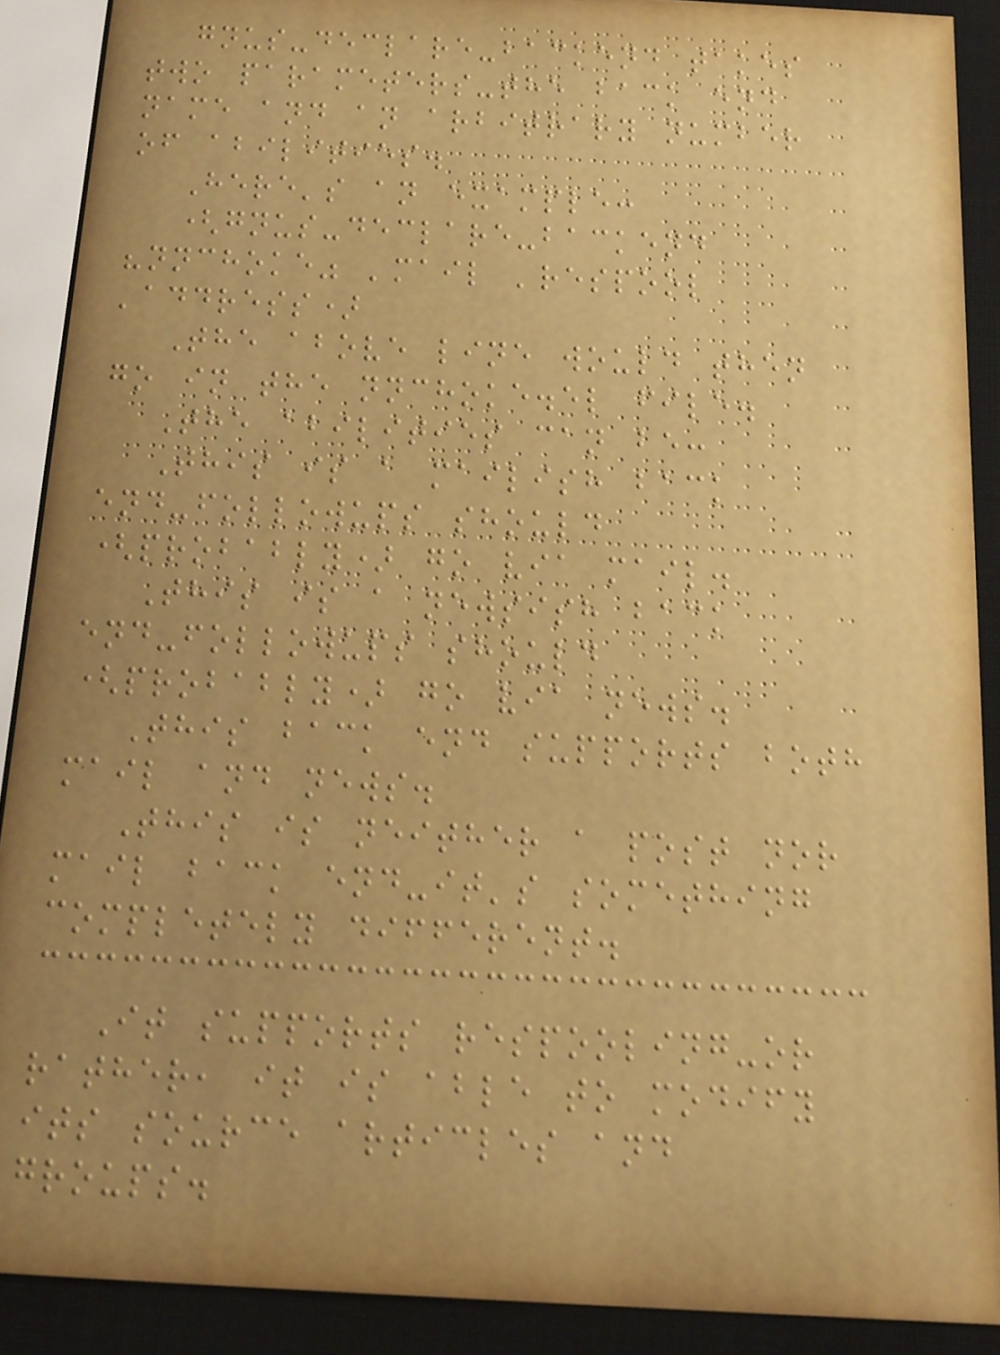gnus-declare-backend takes
two parameters-the back end
name and an arbitrary number
of abilities.
Here's an example:
(gnus-declare-backend
"nnchoke" 'mail 'respool
'address)
The above line would then
go in the nnchoke.el file.
The abilities can be:
This is a mailish back
end-followups should
(probably) go via mail.
This is a newsish back
end-followups should
(probably) go via news.
This back end supports both
mail and news.
This is neither a post nor
mail back end-it's something
completely different.
It supports respooling-or
rather, it is able to modify
its source articles and
groups.
